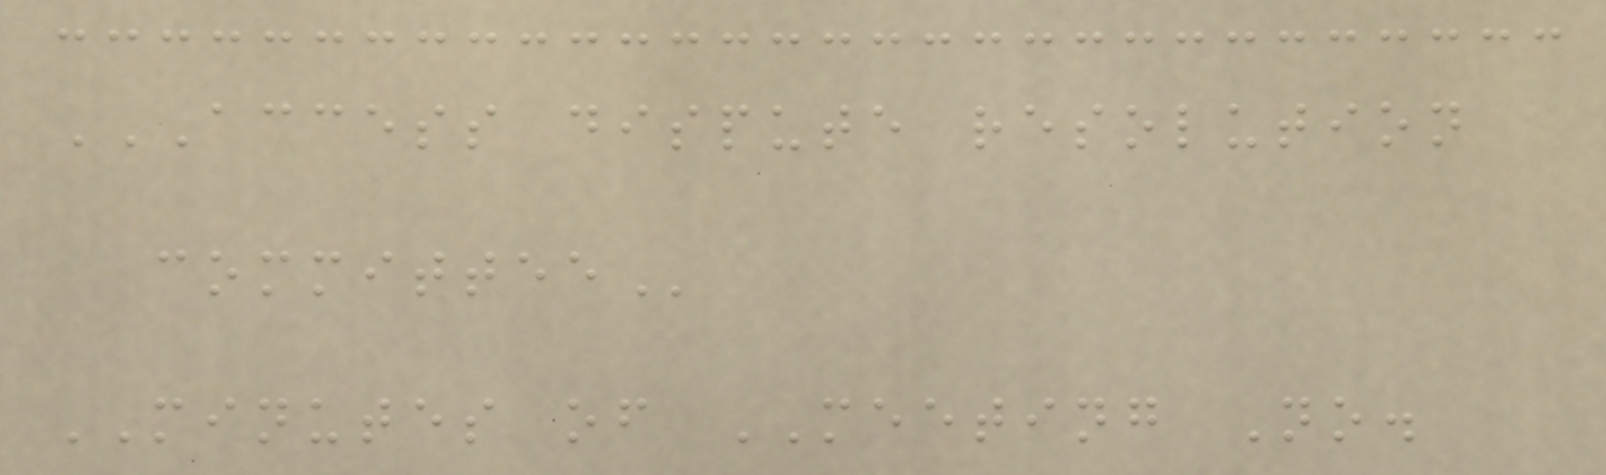ACCESS DISPUTE RESOLUTION
COMMITTEE
MINUTES of MEETING No.
